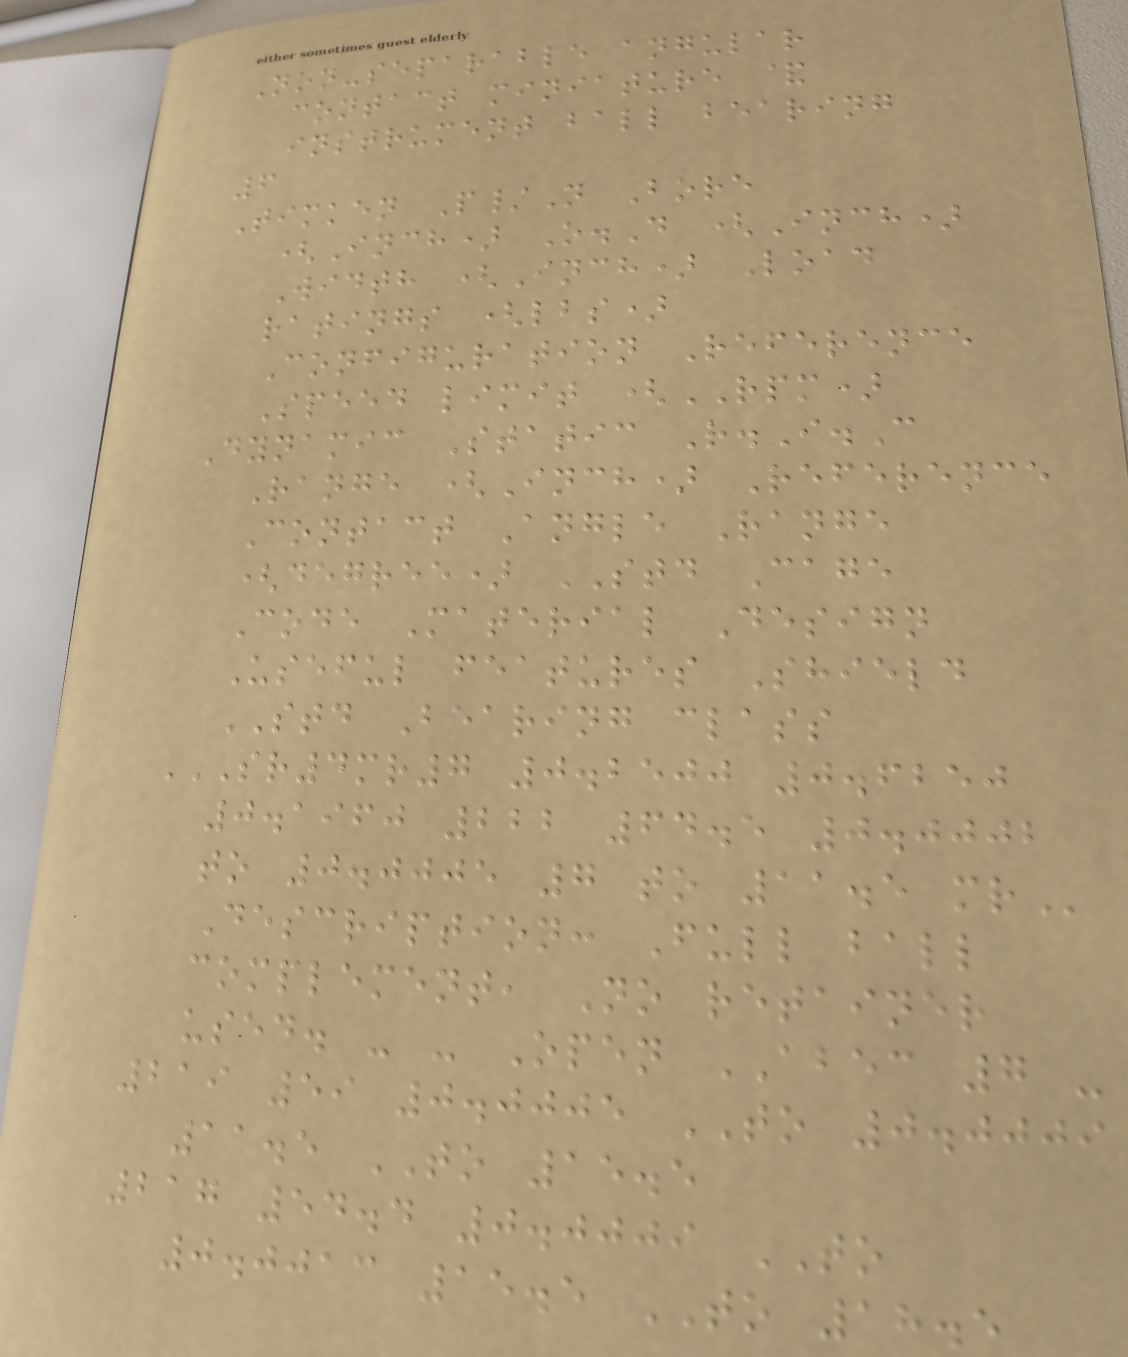Non-separable angular
contact miniature &
instrument ball bearing
6
Timken P/N Bore
(Inch) O.D (Inch)
Width (Inch) Load
ratings (lbs)
Configuration Reference
Speed limit (RPM)
Dynamic Static R.I.C
Range (Inch) Reference
Contact Angle Range
(degree) STD Cage
Code Material Design
Useful features Shield
STD Bearing class
SR4MR7 0.2500 0.6250
0.1960 222 64.5 0.0002
TO 0.0005 7 TO 11.5 MR
Description: Full ball
complement, No retainer
used. - - Open ABEC 7 -
219 59 0.0005 TO 0.0009
11.5 TO 15.5
217 54.4 0.0009 TO
0.0013 15.5 TO 18.5
